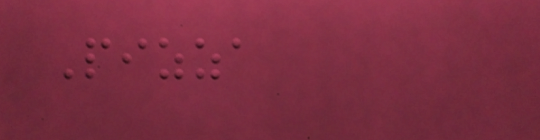Pizza
